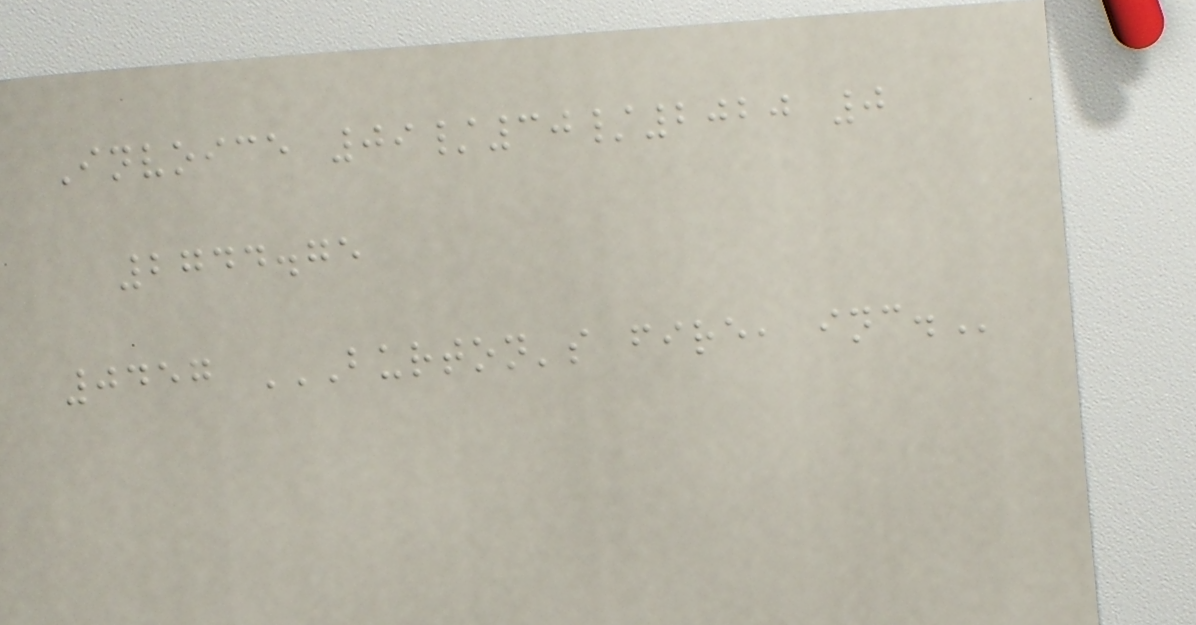Invoice 09/30/2020 0
2744.75
0457 BURTON'S FIRE, INC.
